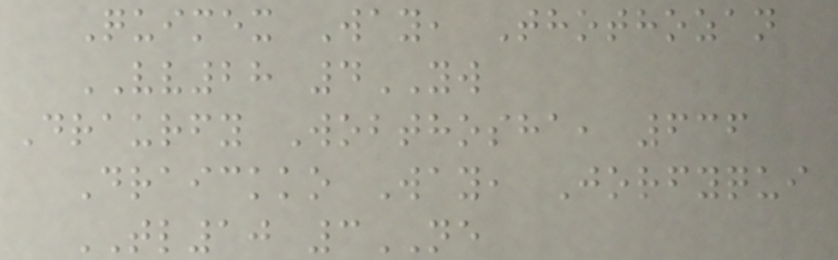Quimex Way, Thothozan
VV28 4YW
Draurfy Wobthosha, 636
Draickko Way, Jorfyqui
TL10 3NE
